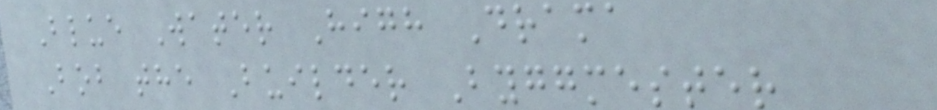Blue Water High Drama
Bob the Builder Byggmester
